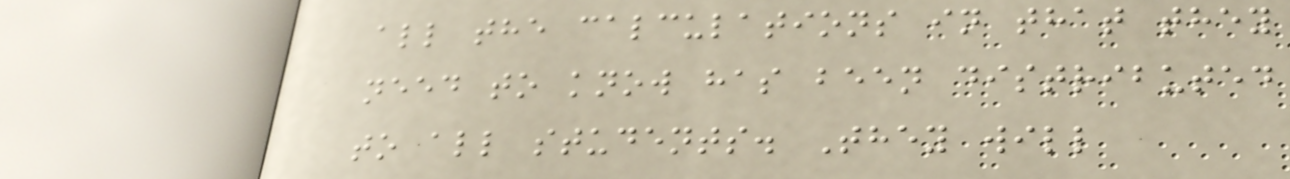all the calculations in that they
need to know has been distributed
to all students. They will
